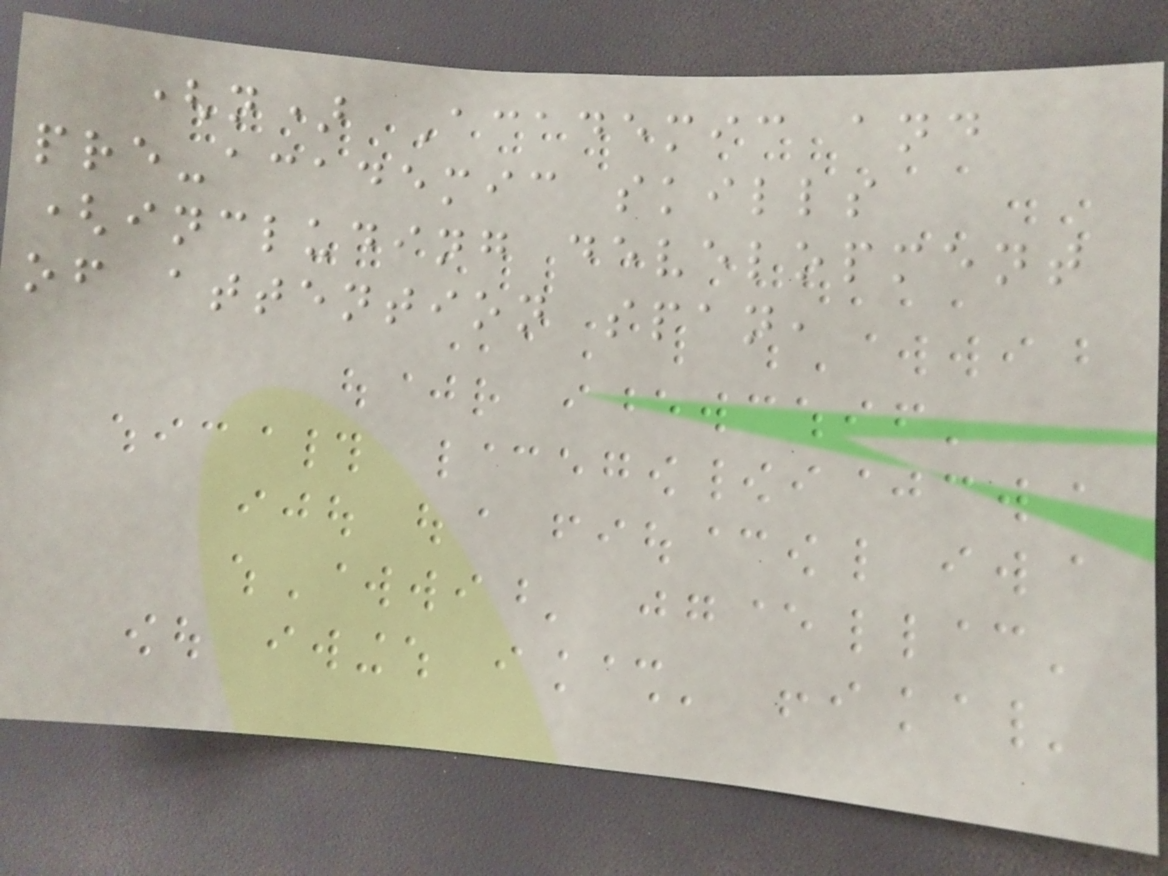(n) Academic and
pre-academic skills
(including development
of attention span,
